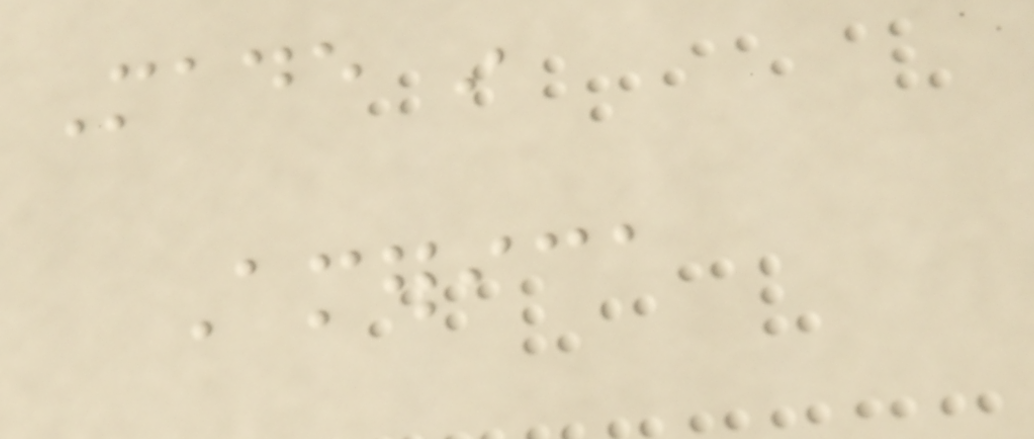Made in
America
